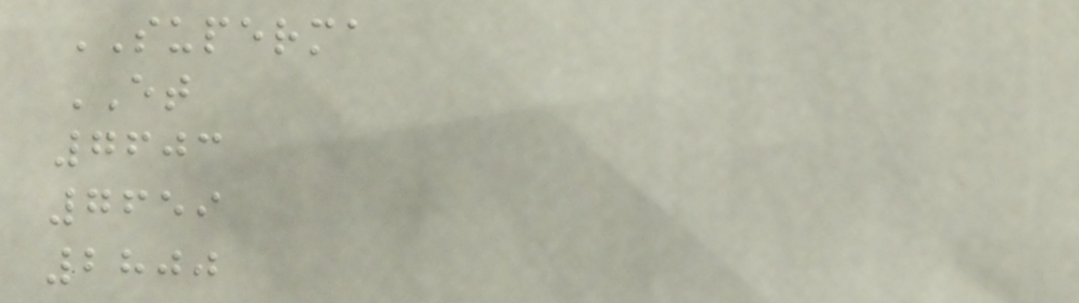SUPERMA
ET
7603
7659
2800
